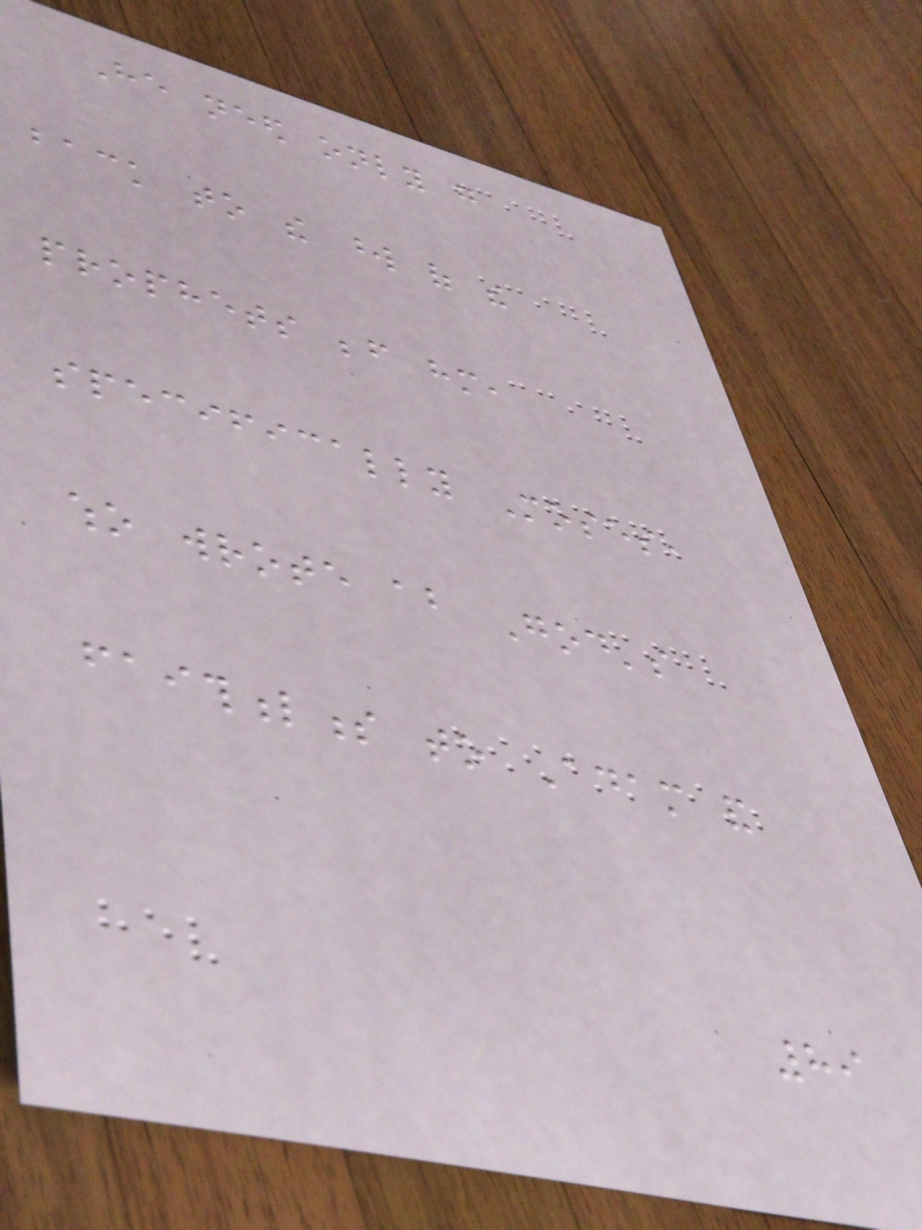He need only go
back to the word of the
prophets before him,
specifically Moses,
who wrote about God's
faithfulness to Adam and
89
